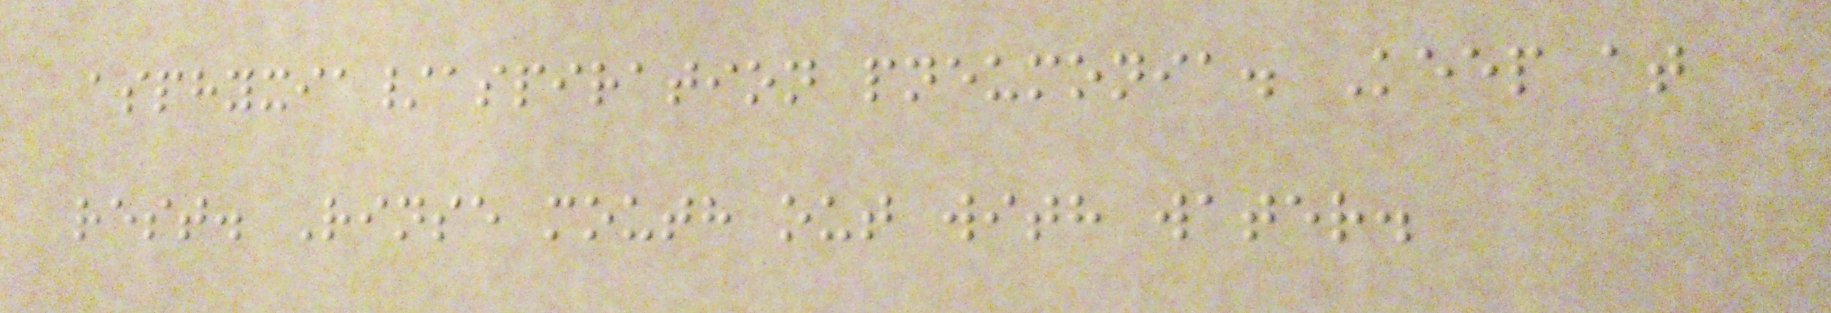asphyxia/aspiration pneumonia. Keep at
rest. Rinse mouth out with water.
